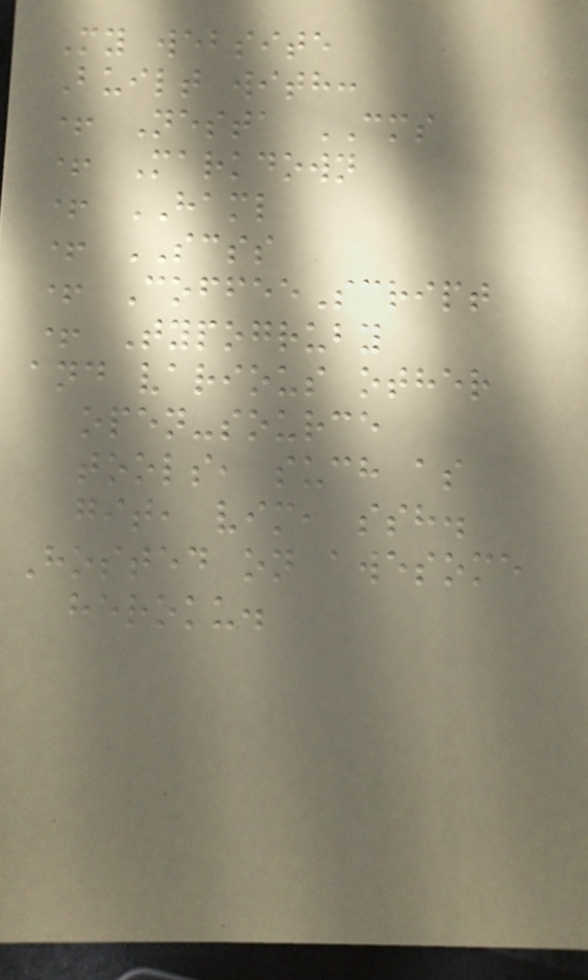My website
Built with:
+ Nesta CMS
+ Markdown
+ HAML
+ SCSS
+ CoffeeScript
+ Typogruby
and various other
open-source
tools, such as
git, vim, ssh.
Hosted on awesome
heroku.
